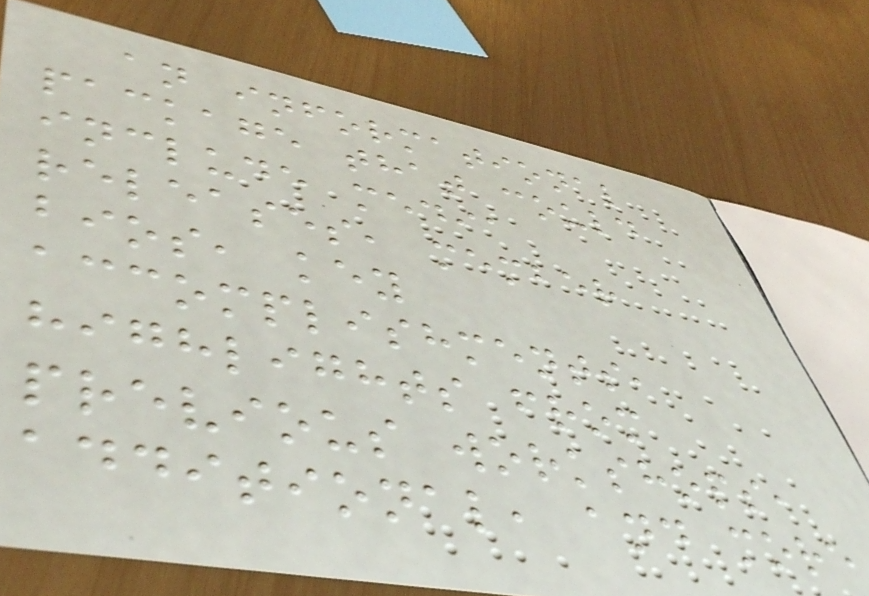an informational
package that could
include media
releases, member
bios, key
accomplishments,
highlights from
previous workshops,
additional, and more
